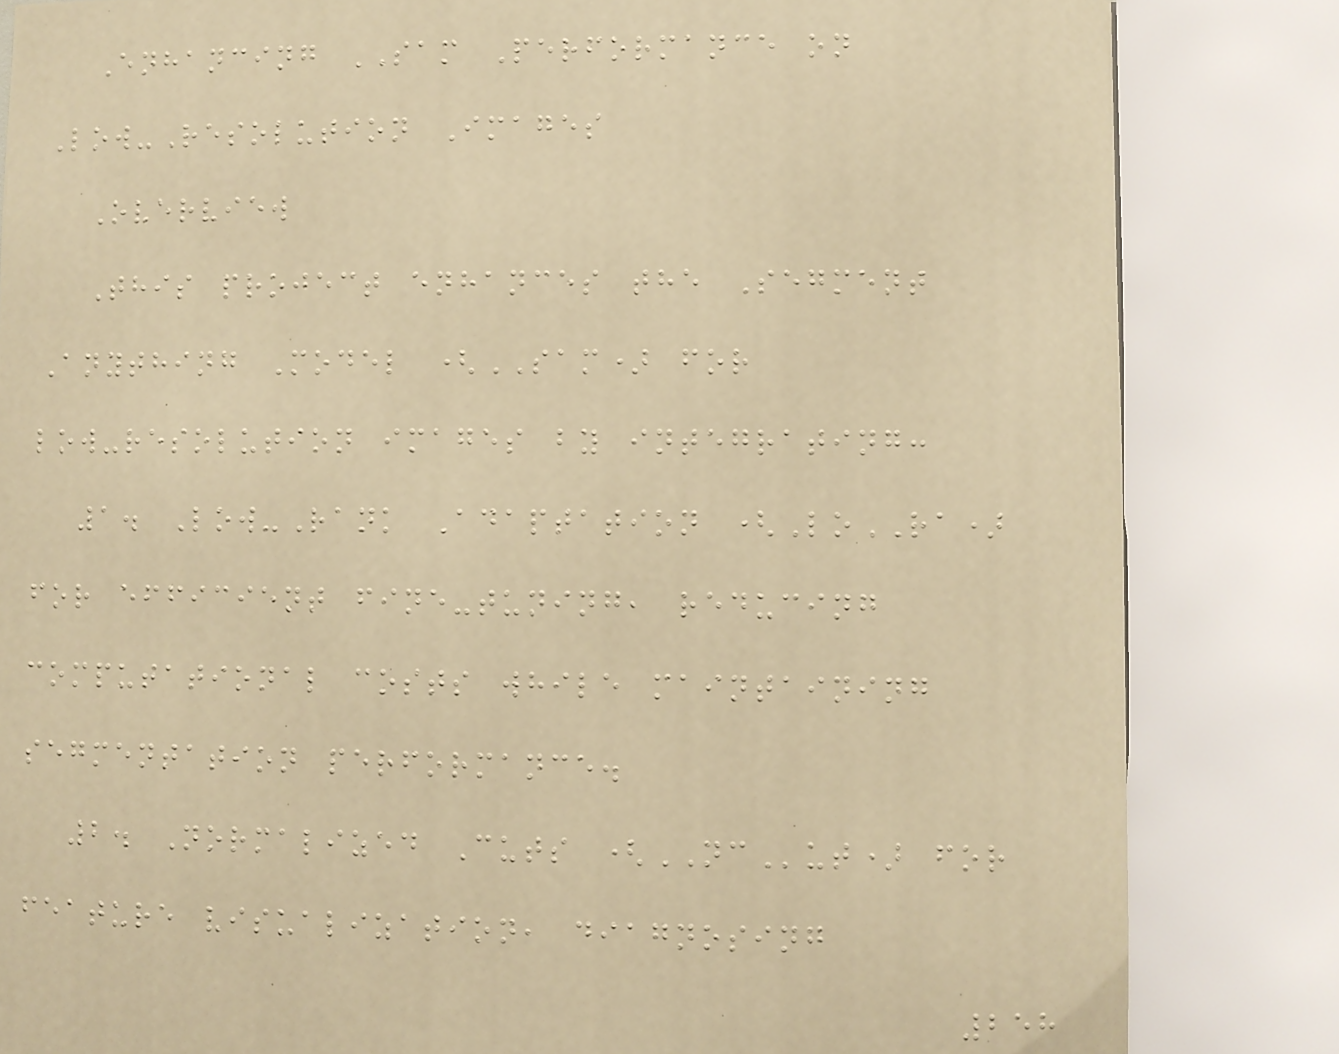Enhancing SAM Performance on
Low-Resolution Images
Overview
This project enhances the Segment
Anything Model (SAM) for
low-resolution images by integrating:
1. Low-Rank Adaptation (LoRA)
for efficient fine-tuning, reducing
computational costs while maintaining
segmentation performance.
2. Normalized Cuts (NCut) for
feature visualization, diagnosing
258
